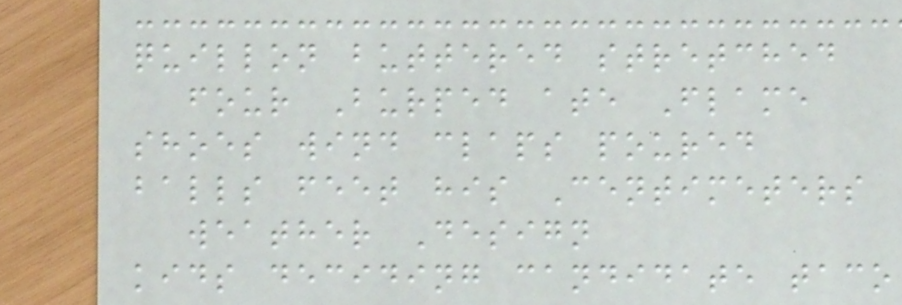quillon buttered stretched
four Burped ate Flame
shoes wind claps poured
balls feet his Centimeters
weather Design
kids deciding candidate taco
